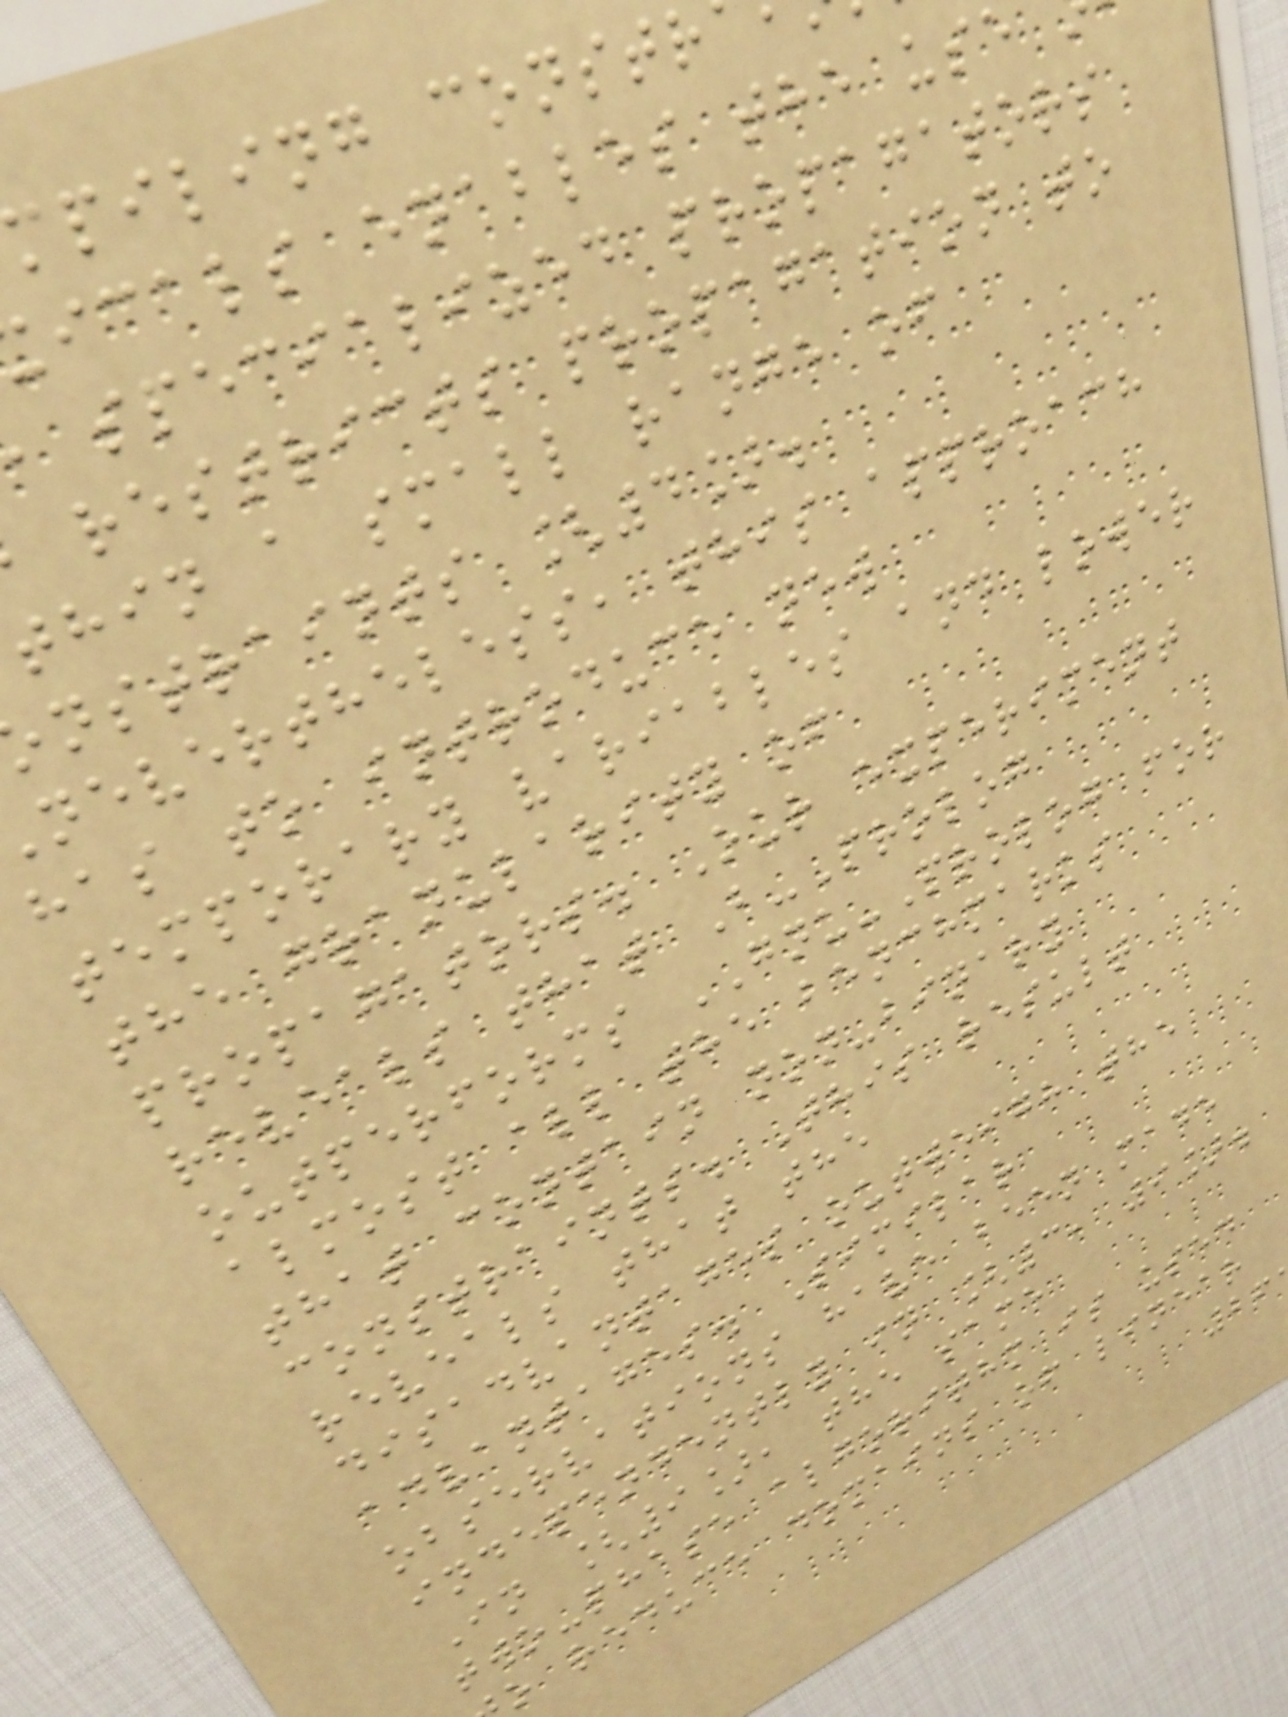mpiling constr
icals enables the use
specialized propagators
restricts propagation to
thin a small range of
nstraints [4].
nevertheless, this approach
has to introduce new
temporary variables and lower
the granularity of
propagators. Our experiment
reveals that B-Prolog
outperforms GNU-Prolog for
almost all the benchmarks
that contain non-binary
constraints. This result
reveals that the
disadvantages outweigh the
advantages. Similar
observations have been made
independently in [3, 9].
In [9], the same
two-phase algorithm is used
o reduce domains of linear
